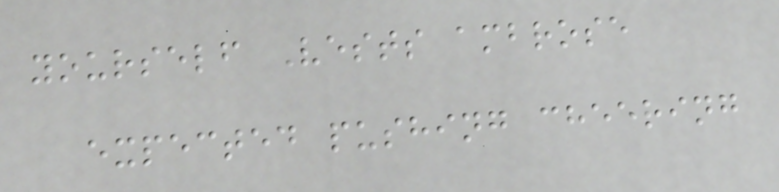yourself Vests ambrose
expected pushing cheering
